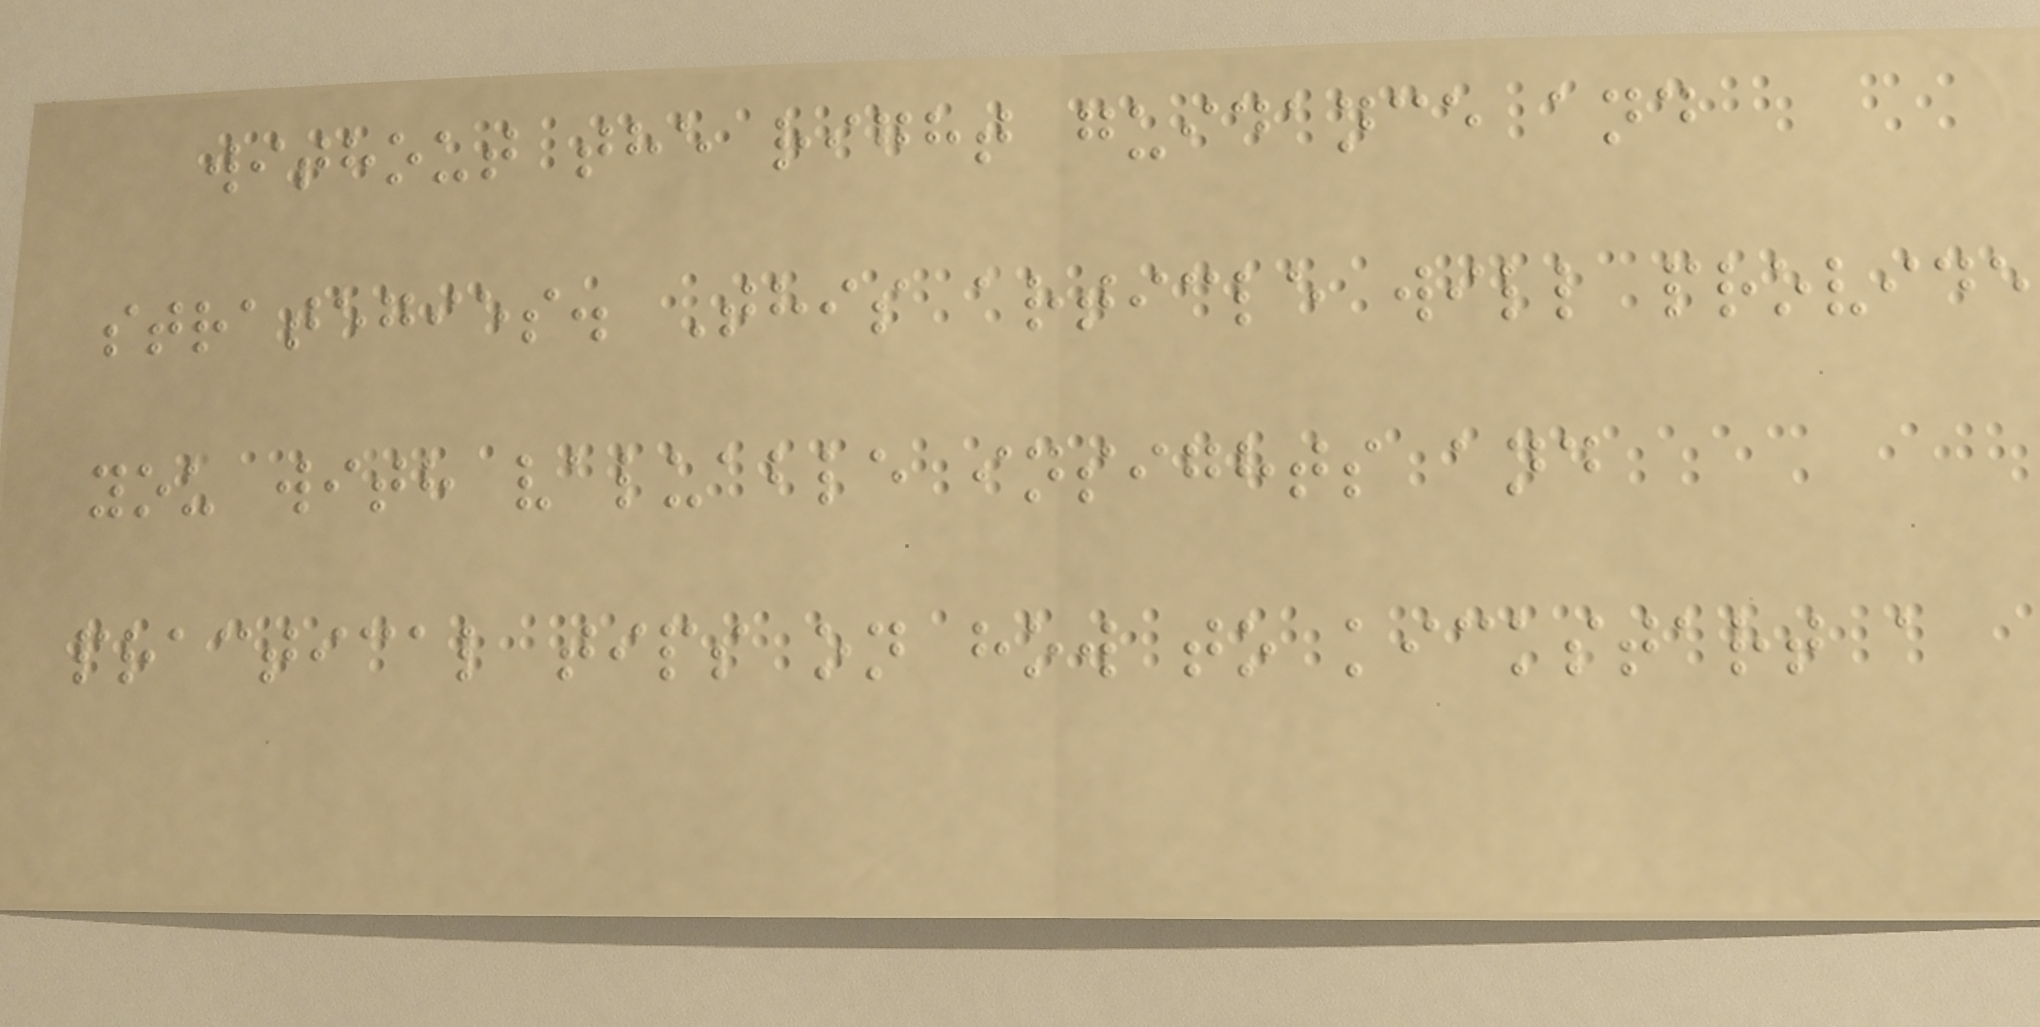without the right guidance and
strategies. This article will provide
you with valuable insights and
practical tips on how to kickstart a
